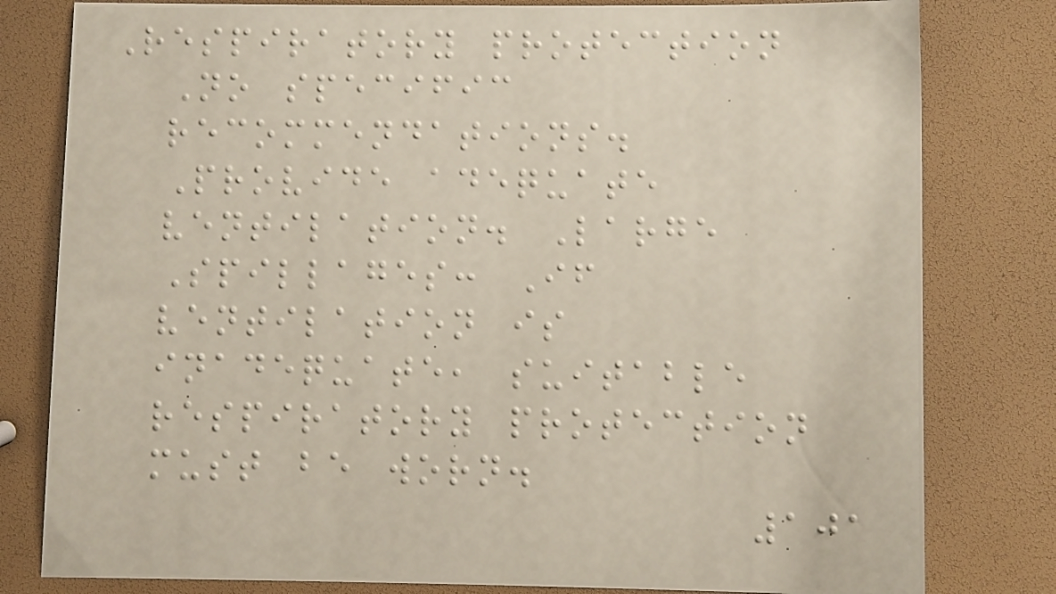Respiratory protection
No specific
recommendations.
Provide adequate
ventilation. Large
Spillages: If
ventilation is
inadequate, suitable
respiratory protection
must be worn.
101
